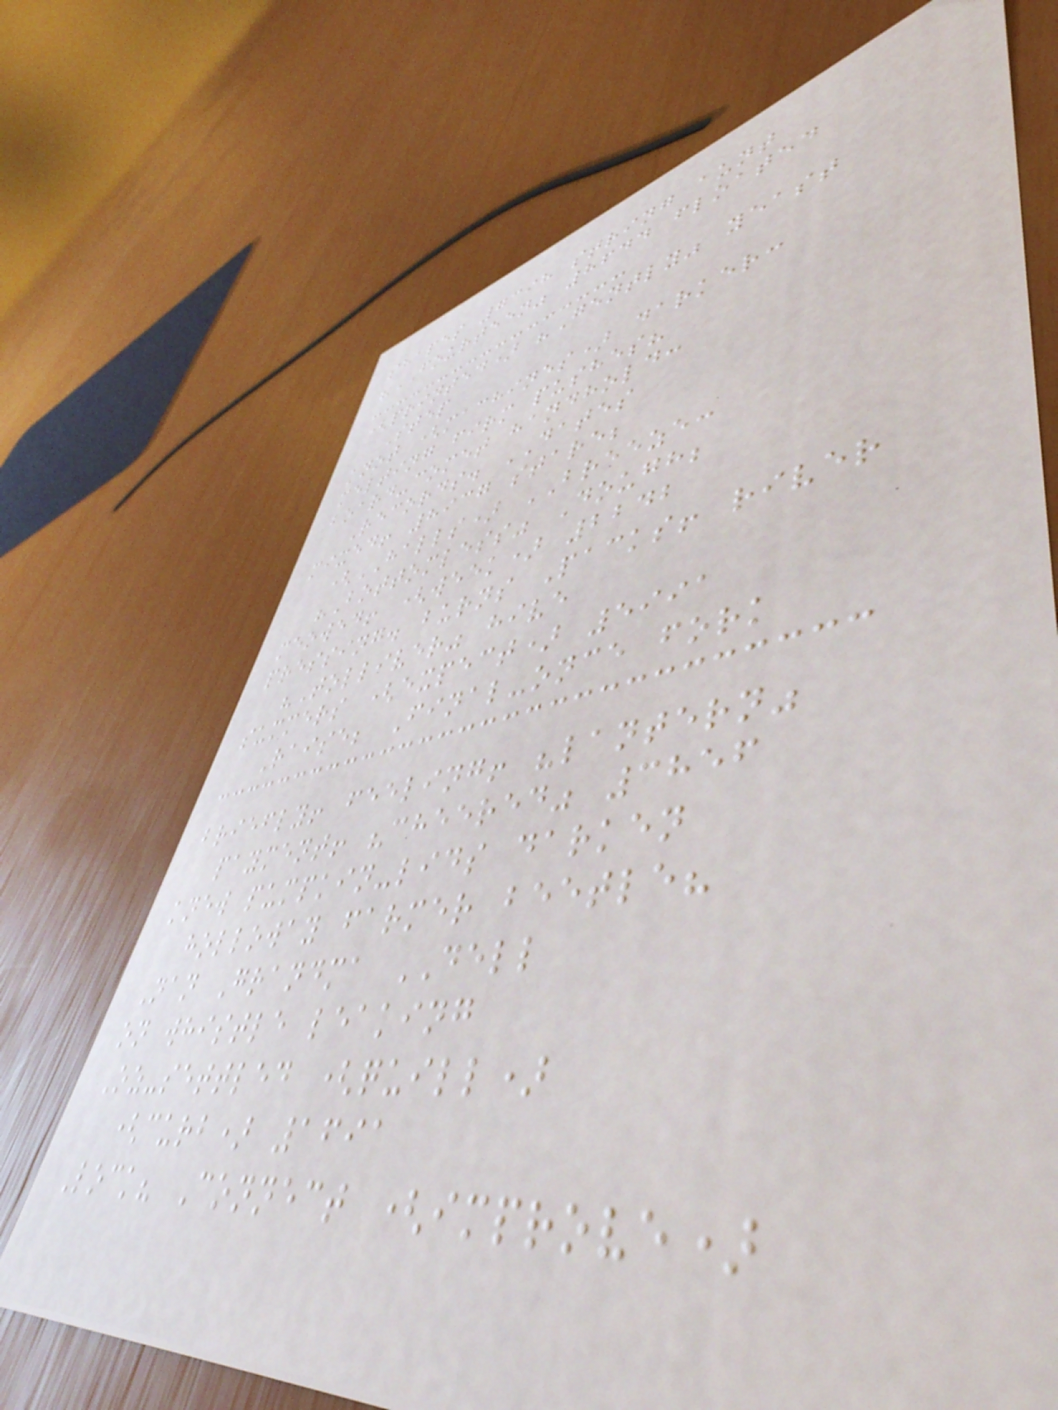shapes 7398 string aunt
"FOURTEEN" 8644 floated
(printed) "Gently" yeast
Step
knot (machines) darker:
melting firm pushes?
board-comet handhold:
Records. DATES
mixed! 8937 stare;
(HALLS) BREEZE:
"Bottomless" Dough;
meowed! (week) 2242
pressing. burns Packs! river
"Tolliver" hive
summers (expect) 5991
Raise; Final-once fork
briefly! feeling! "lantern"
payment! "cheered" 3856
knew pumpkin-lids darken
holloway farmer beetle?
Nan Grandma DELL
on whistle leaking
Oz-settled (quill)
(curb) 1691
Lock? Connect (improve)
